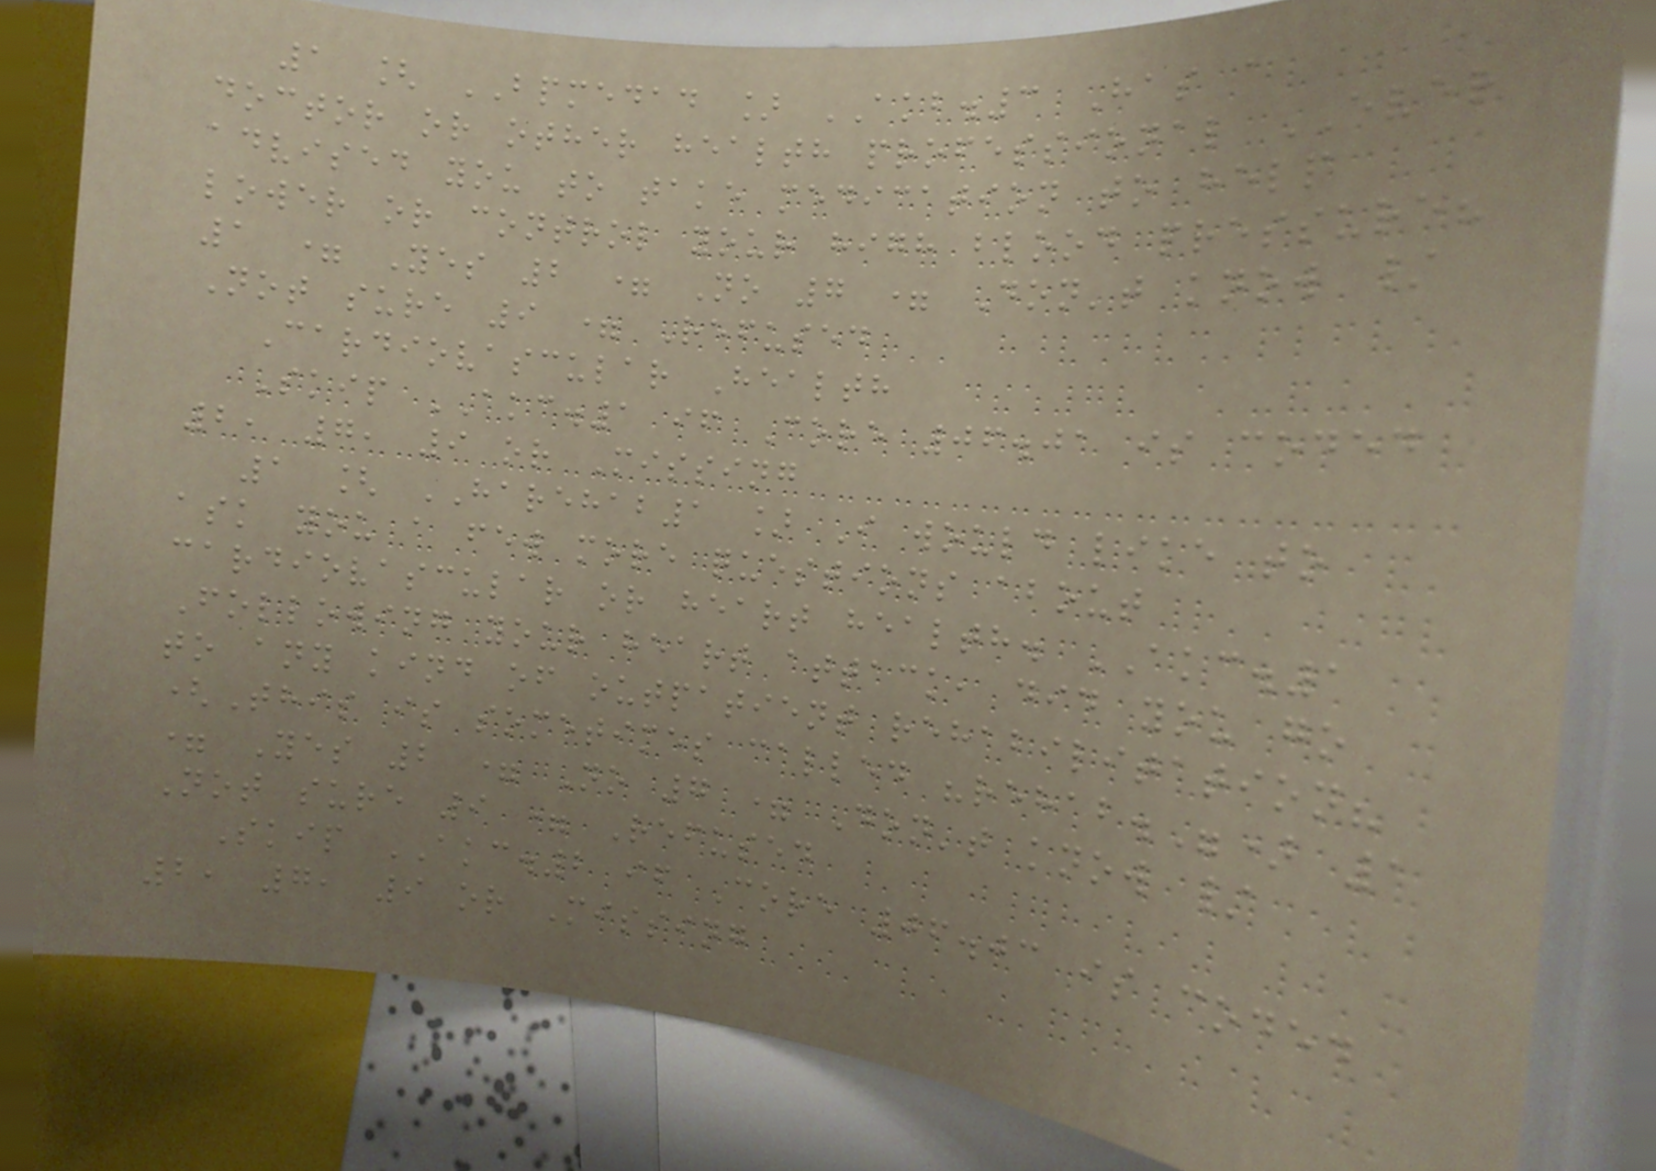1 [ BPMEDAD ] AKB.3 Has a
doctor or other health professional EVER
advised you to take medication to help
lower or control your high blood pressure?
1 = Yes 2 = No 7 = Don't know /
Not sure 9 = Refused
Cardiovascular Health
Skip AKC.1 if Core 06.01 is coded
2, 7, 9 or Missing
1 [ HAREHAB1 ] I would like to
ask you a few more questions about
cardiovascular or heart health. AKC.1
Following your heart attack, did you go
to any kind of outpatient rehabilitation?
(This is sometimes called "rehab.") 1
= Yes 2 = No 7 = Don't know /
Not sure 9 = Refused
Skip AKC.2 if Core 06.03 is coded
2, 7, 9 or Missing
